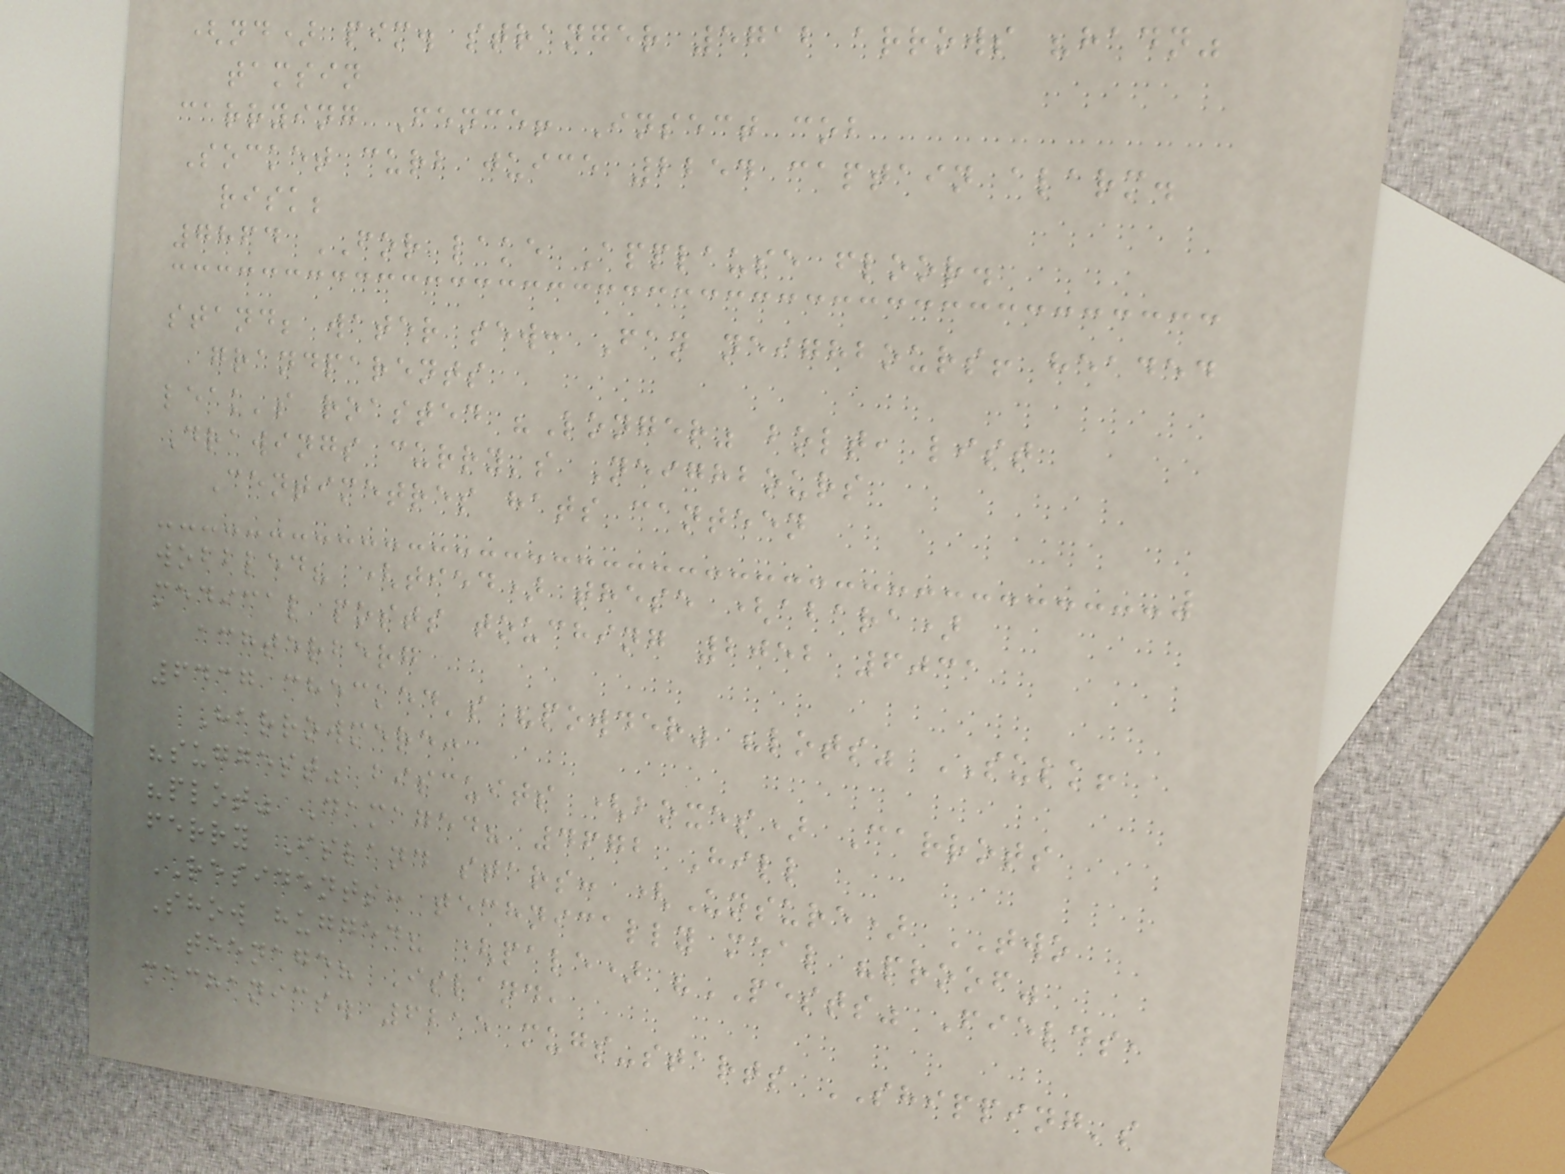(nd) pim. stranger 5712 arrows "hadn"
tamsin
carrying Fence! Insect cob
Socket curb juice 2254 captain alarm.
risk;
7864 FOR lake Applause floor.
stand; water sew: Fan neighbours! headed
grandparents
leak's roasted "Longer" bolt, list
Drawings curry's Neighbours
Centimetres hats canteen
wobbled? (tied) these (abara)
medical posts touching 2052 6031
achterberg
6437 checked's "powder" "lots" SULK!
Harrowmere:
"suggest" biscuits (boxes) Carrots
"plot" Damaged? 4672 Hill
ferry Island stars: (Unsure) TWO
RESIDENTS: technically meal "proof"
Show hugged? (pale) "PESTS" Fields,
teenage? Island,
mechanics. 6215 mugs-starts SHIPPING's
